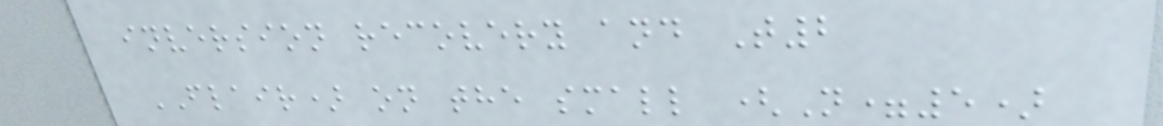inversion recovery and T2
FLAIR) on the small (N=5)
